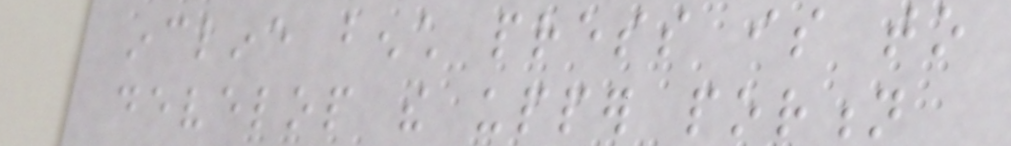incline bench press is to
develop the upper portion
